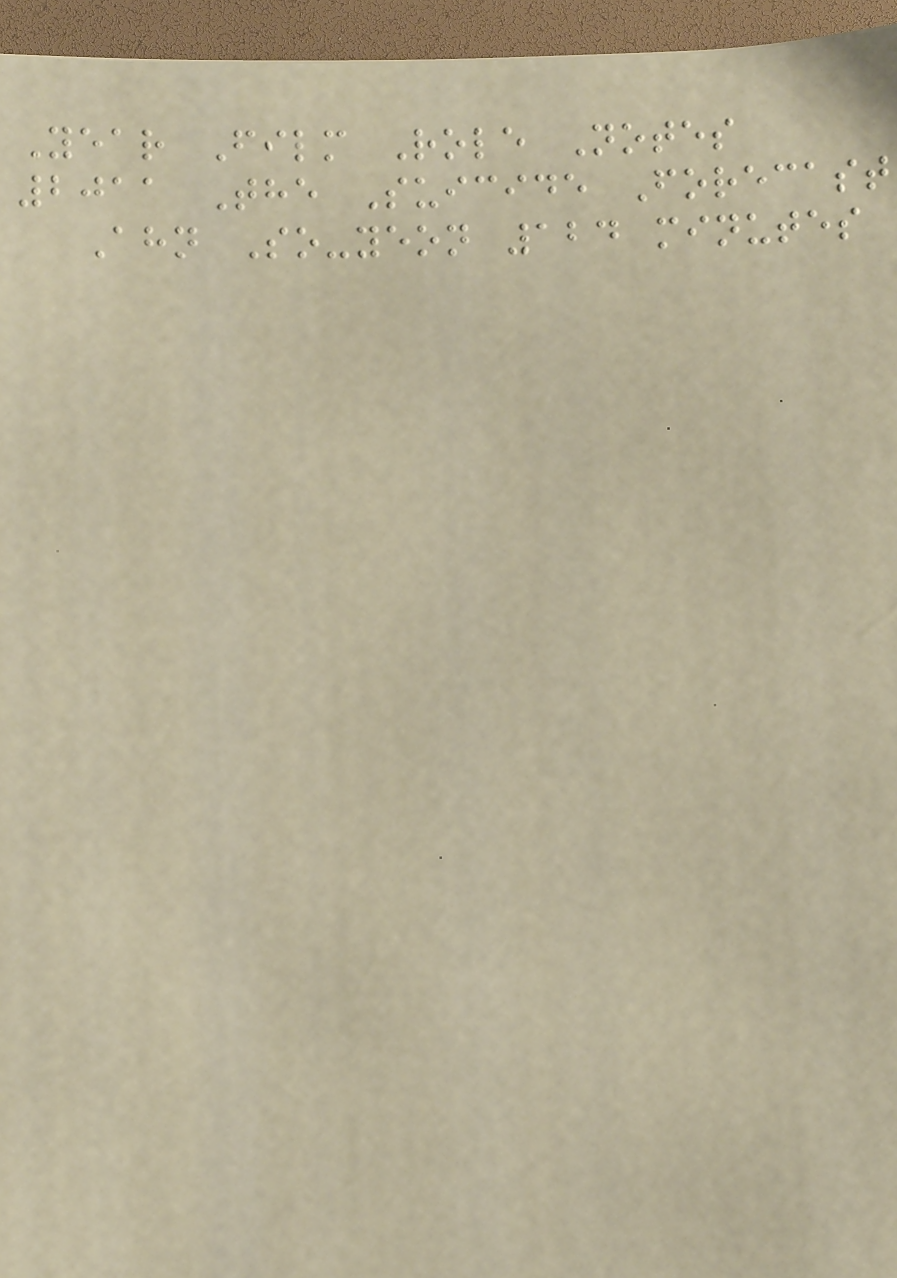Year Film Role Notes
2011 The Suicide Forecast
Ahn So-yeon 124 minutes
